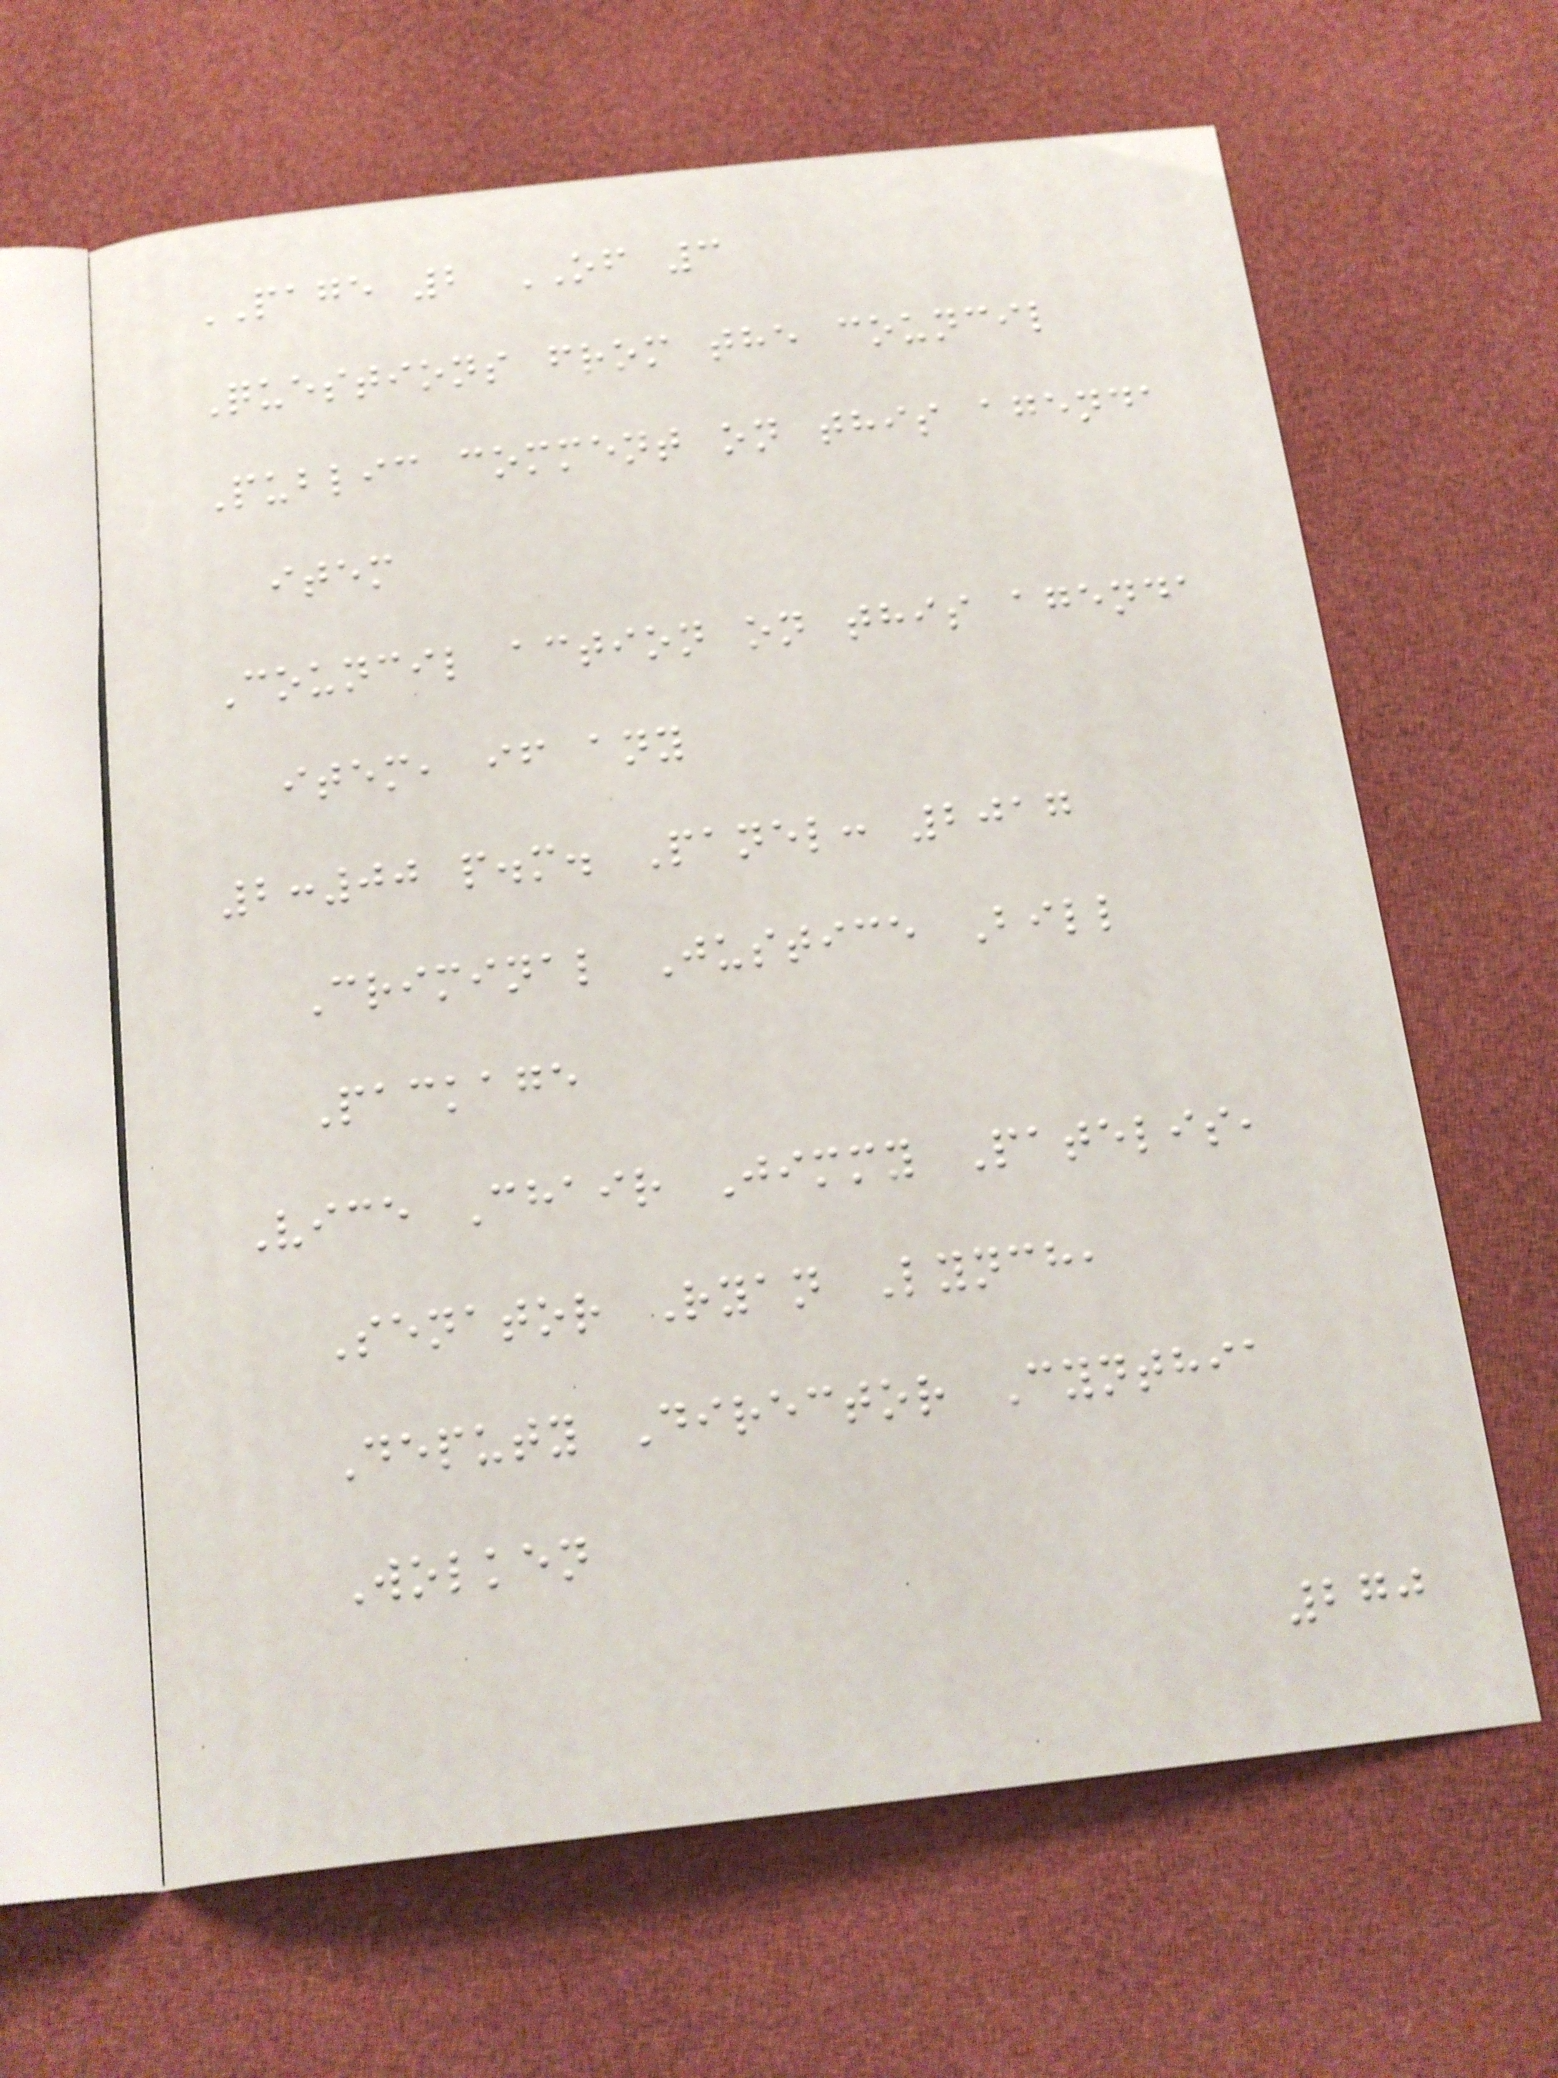PAGE 2 OF 3
Questions from the council
Public comment on this agenda
item
Council action on this agenda
item, if any
2:00 p.m. Panel: 2017
Criminal Justice Bill
Package
Vice Chair Jimmy Patelis,
Senator Ryan Lynch,
Deputy Director Cynthia
Wolken
270
